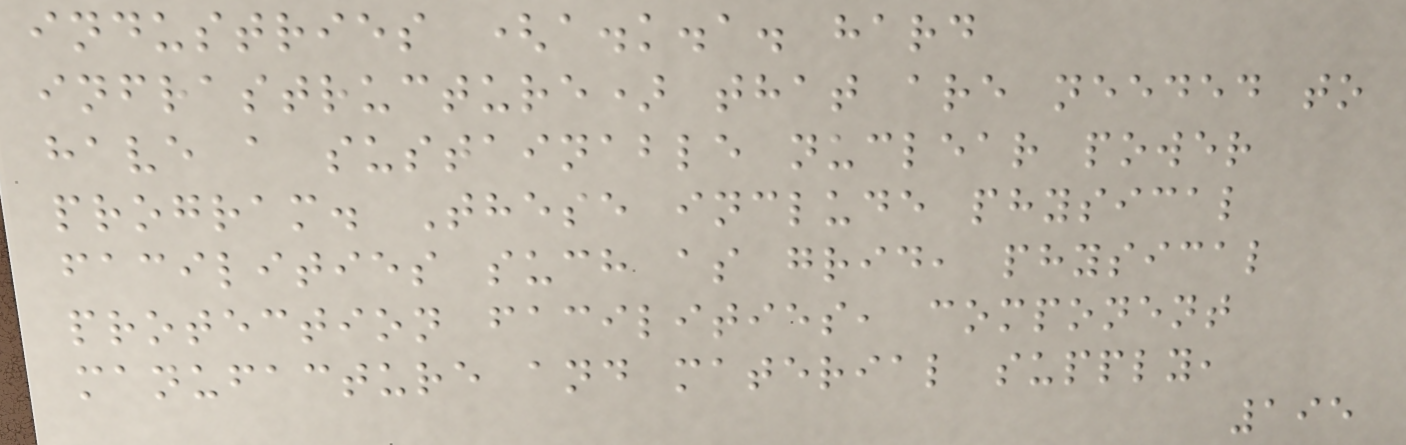industries (a.k.a. hard
infrastructure) that are needed to
have a sustainable nuclear power
program. These include physical
facilities such as grid, physical
protection facilities, component
manufacture and material supply,
195
